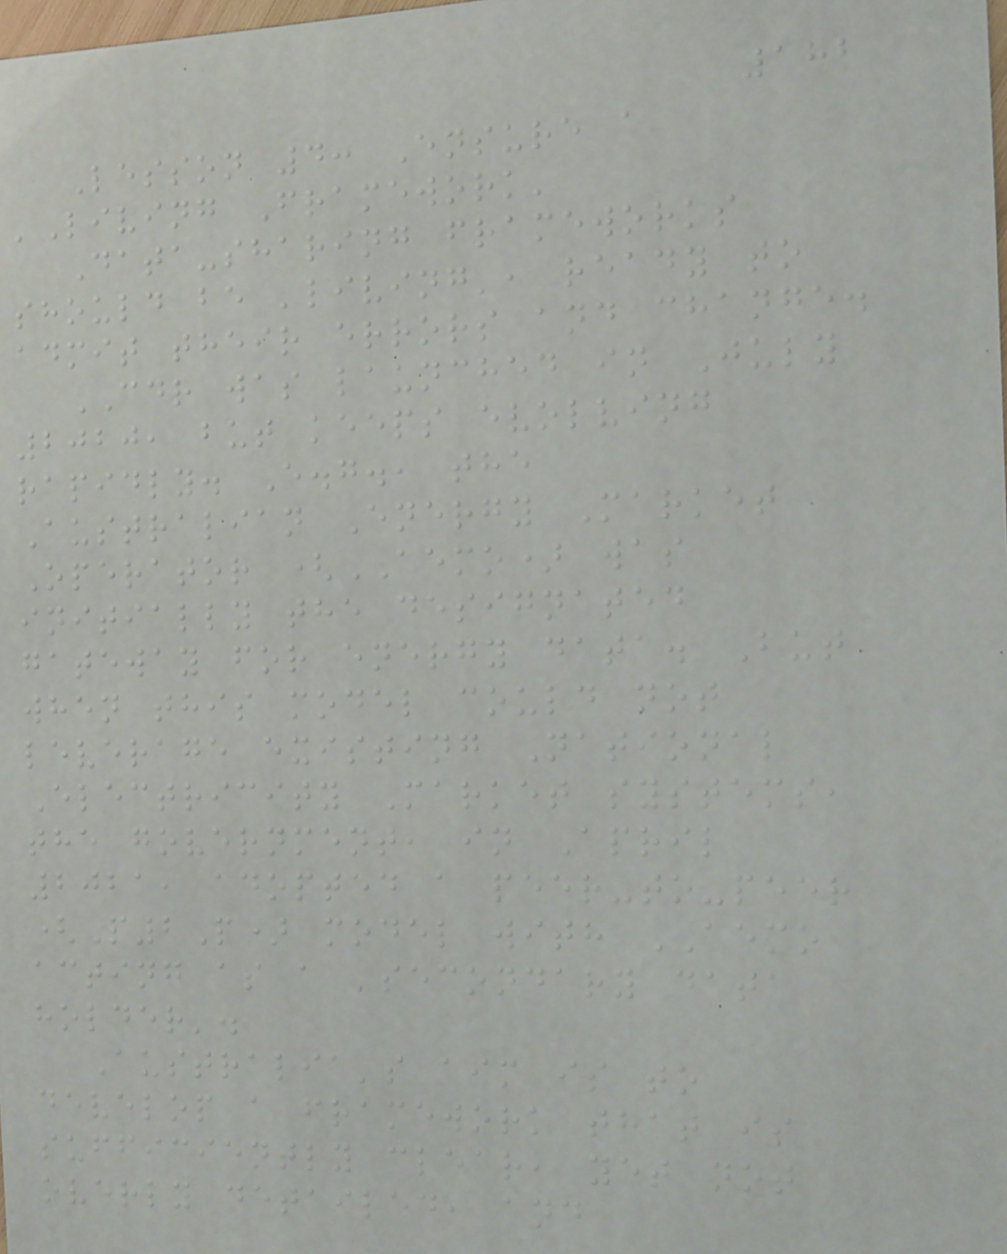182
Lesson 4: Ensure a
'Living Framework'
Data-sharing frameworks
should be 'living', ready to
admit their errors and change.
CDR was launched in July
2020, but keeps evolving
rapidly. E.g., the
Australian Energy Market
Operator (AEMO) was
initially the designated
gateway for energy data. But
when this model could not
leverage existing National
Electricity Market systems,
the government, in April
2021, adopted a peer-to-peer
(P2P) model with AEMO
acting as a 'secondary data
holder'.
Australia's aim is to
develop a framework that is
sufficiently clear, yet not
overly detailed, and
